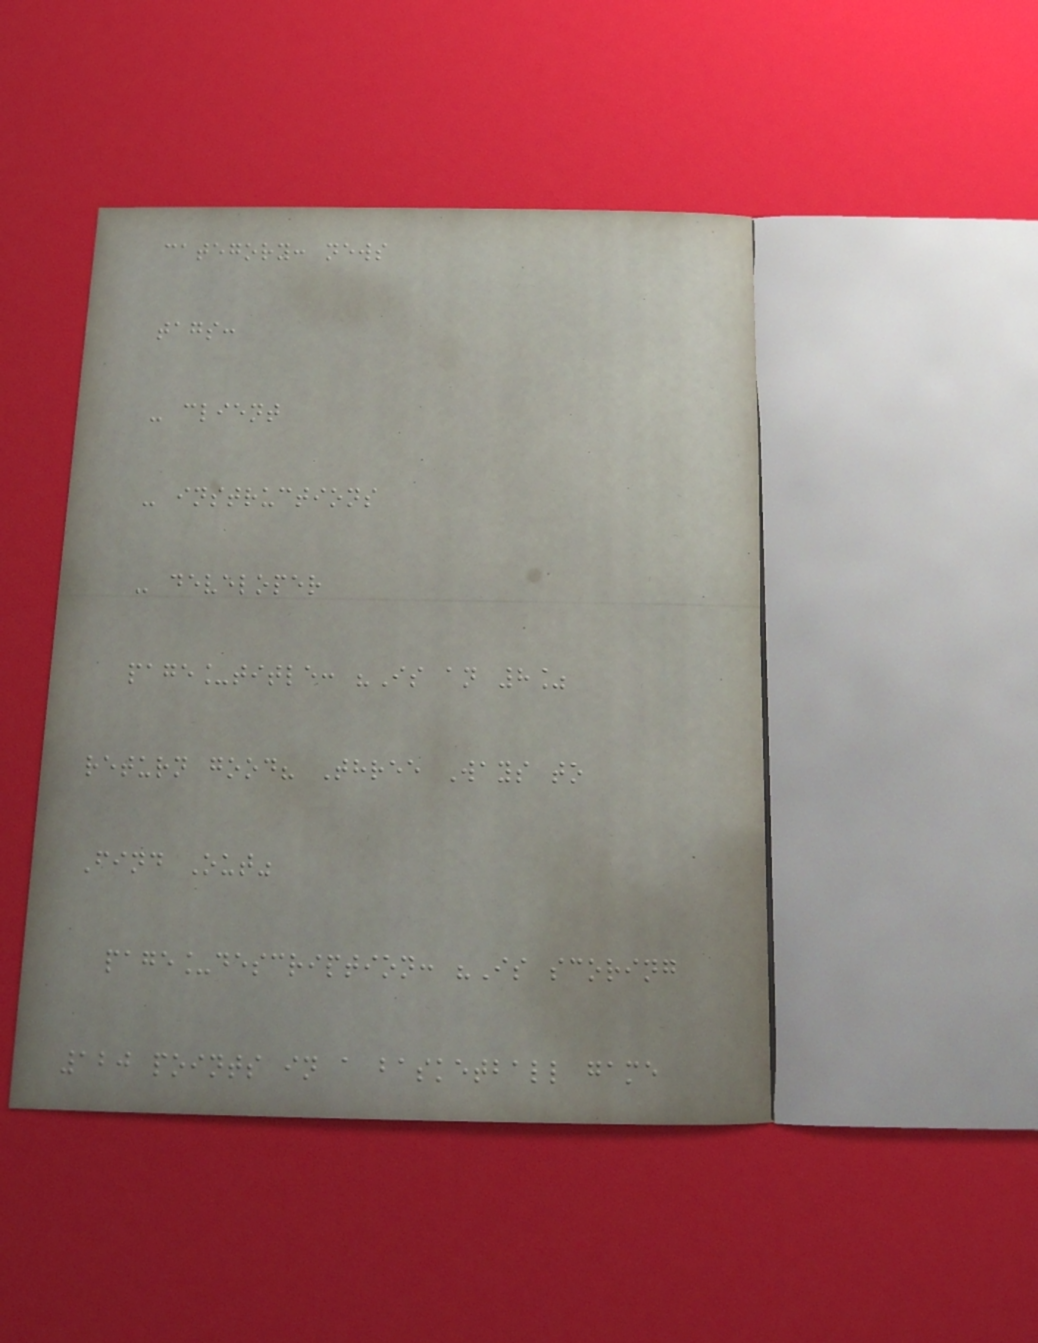category: news
tags:
- client
- instructions
- developer
page_title: "Is an 8%
return good? Three Ways to
Find Out"
page_description: "Is scoring
120 points in a basketball game
